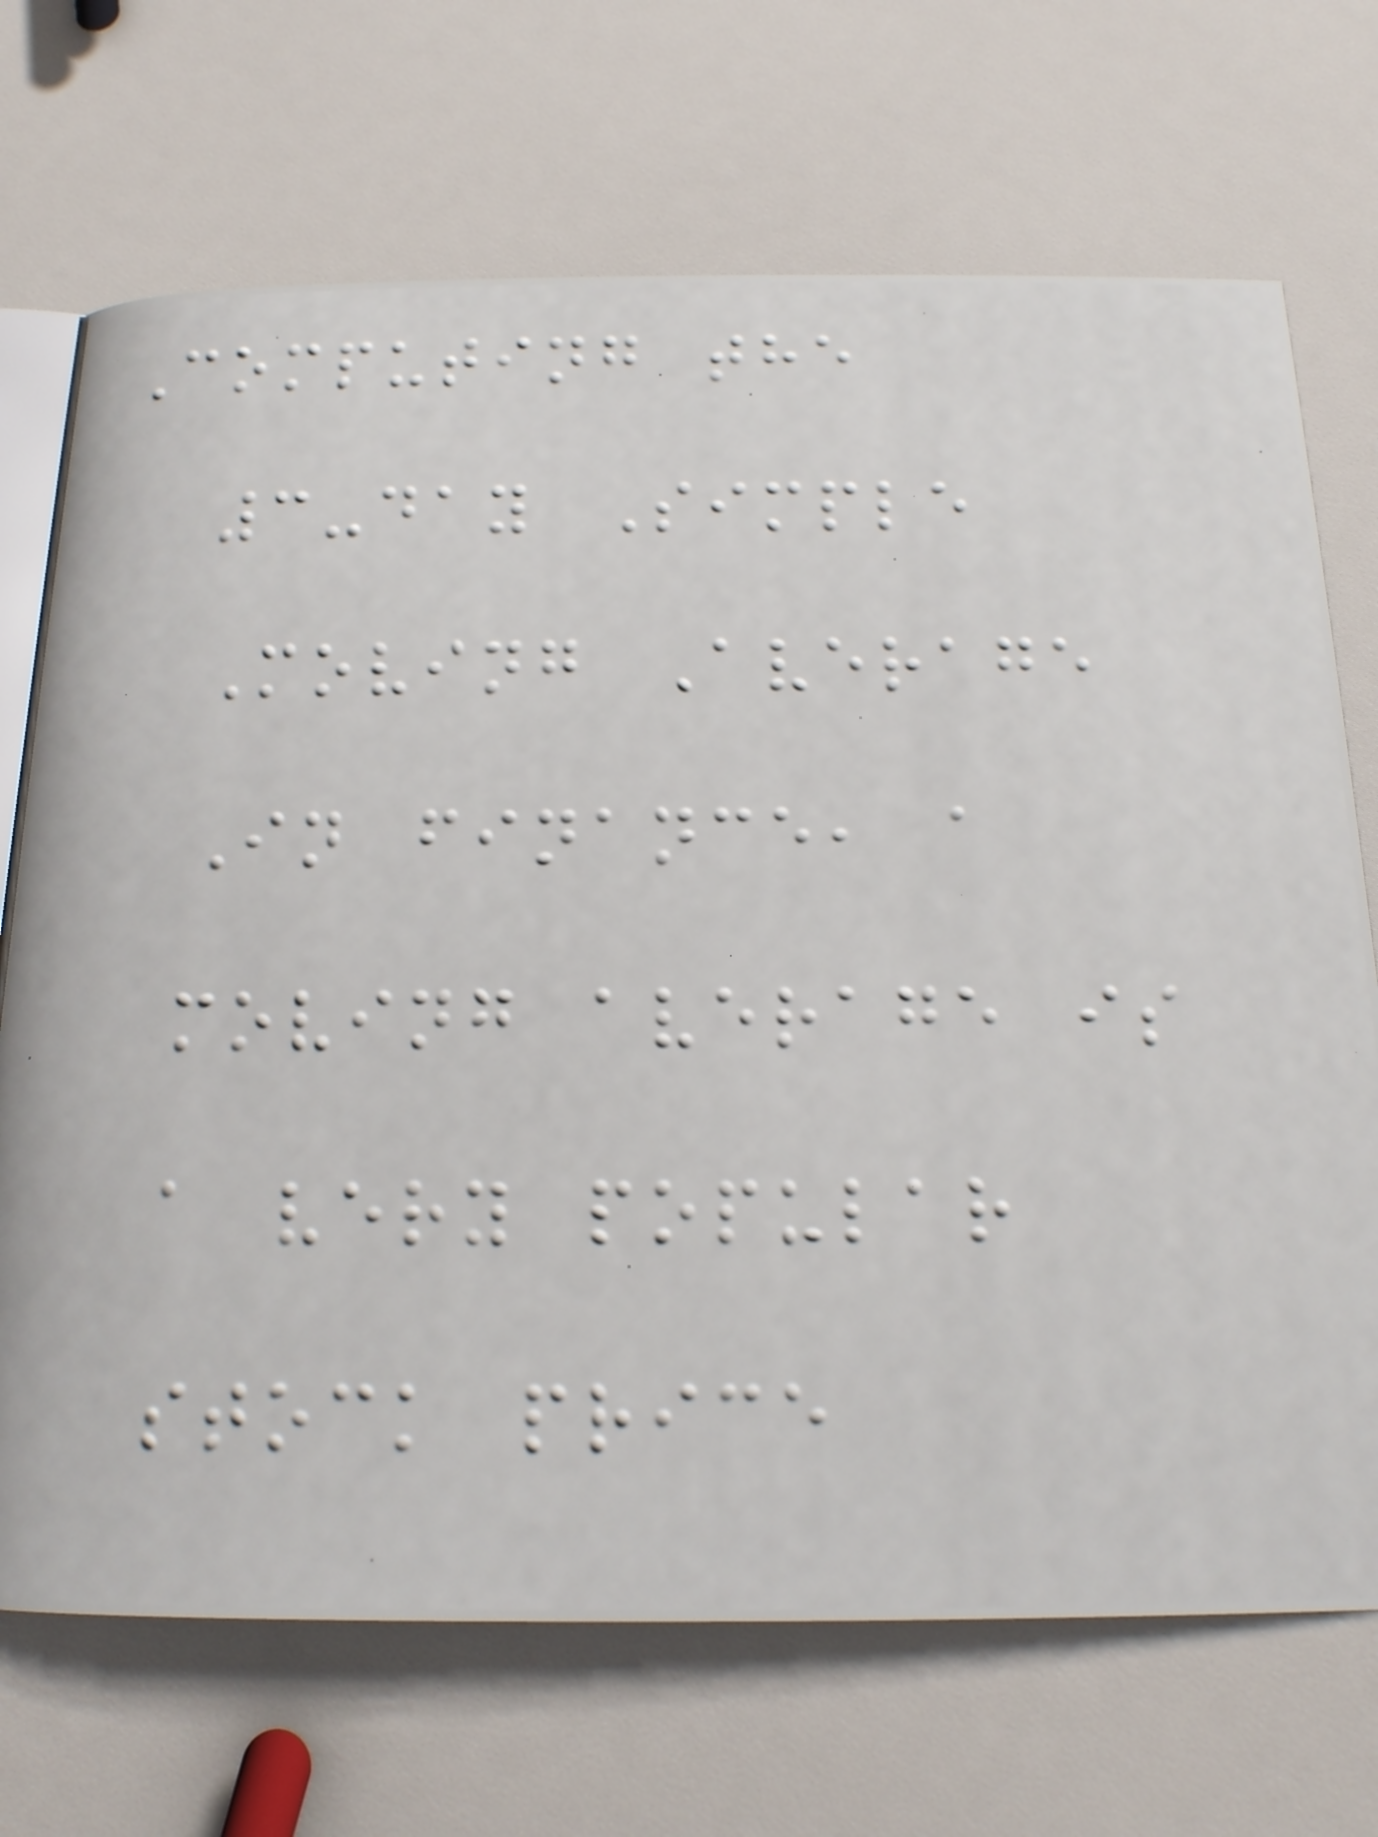Computing the
3-day Simple
Moving Average
In finance, a
moving average is
a very popular
stock price
